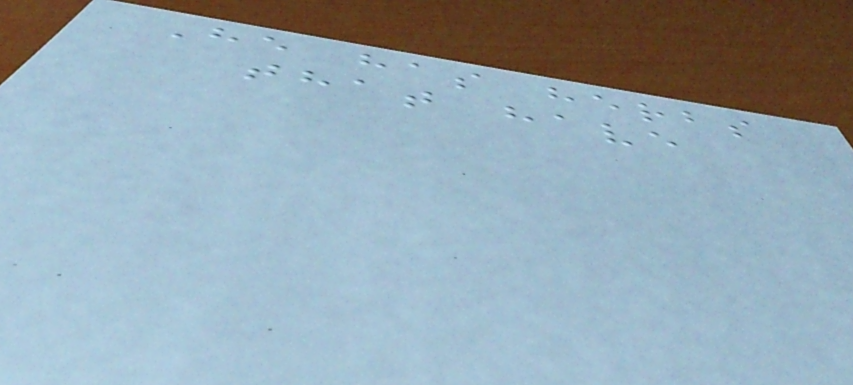He has herbs
that have
